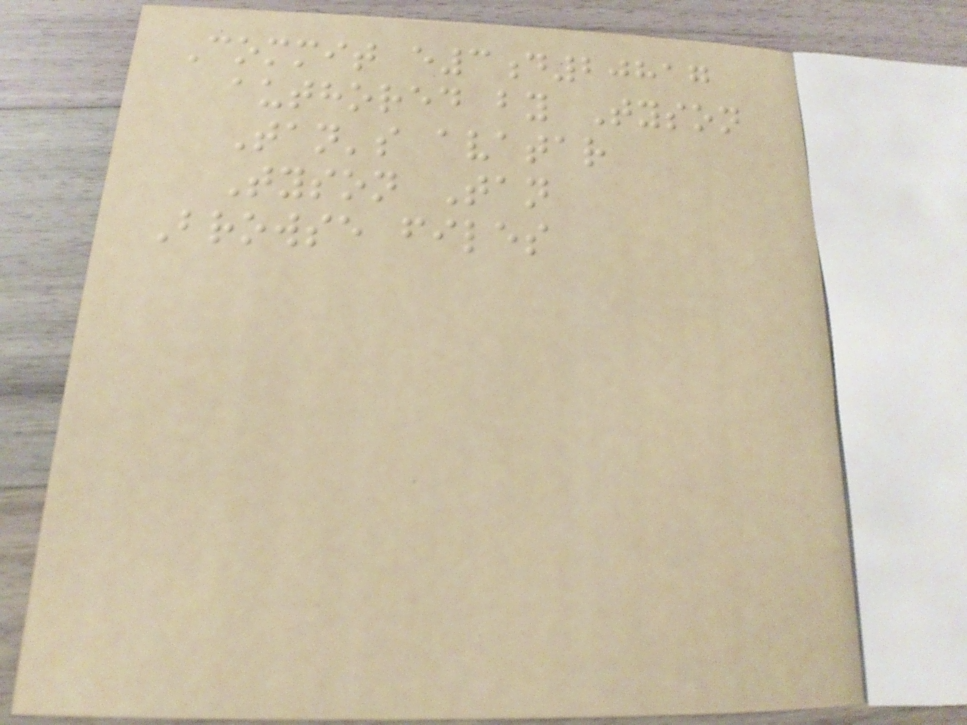Commit e3d20817
authored by Tyson
Tan's avatar
Tyson Tan
Browse files
